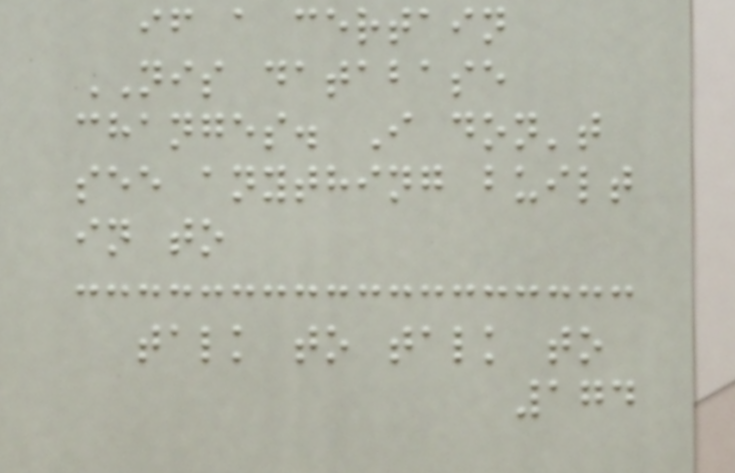if a certain
NIS database
changes. I don't
see anything built
in to
talk to talk to
174
